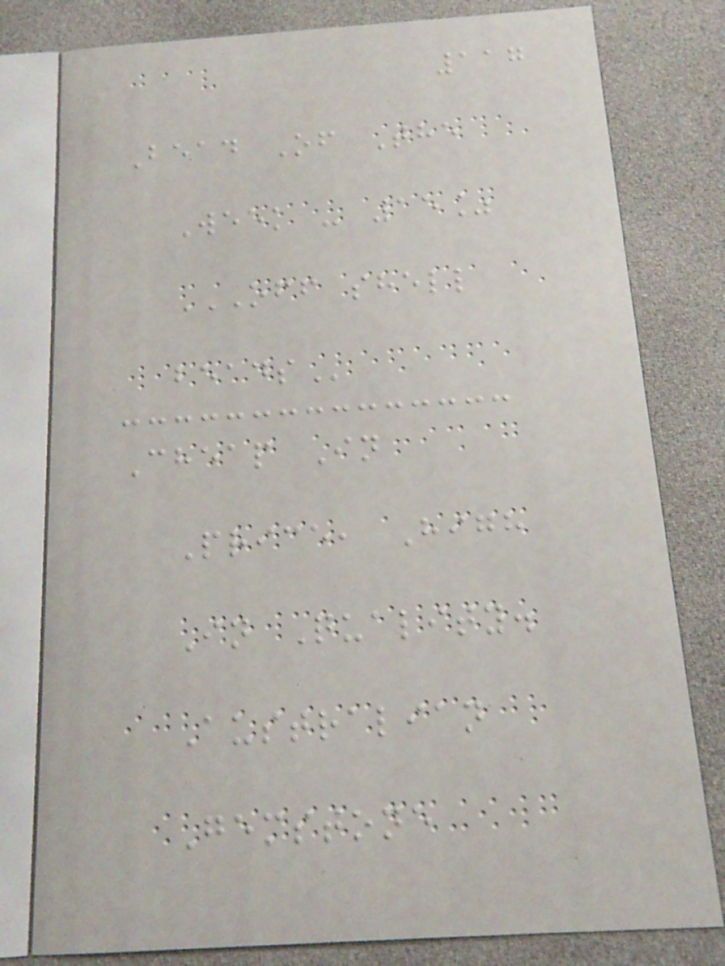117
Bead Of The
Week - 15%
OFF SHELL
BEADS
Cheap In
Price, High
In Quality.
Australian
Gemstone
